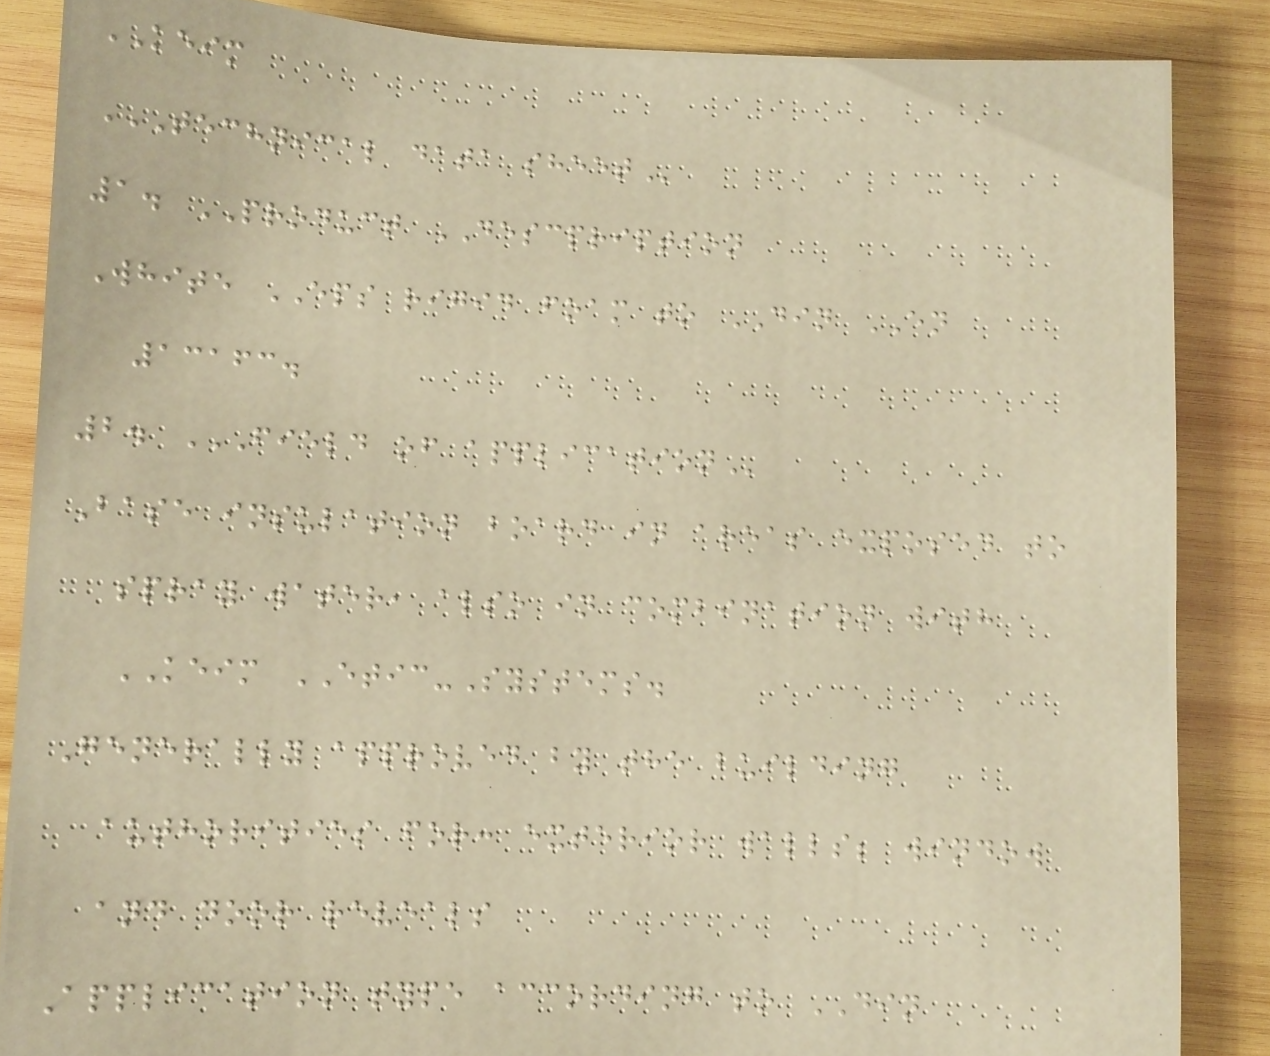KEIM
TECHNICAL DATA SHEET
1. PRODUCT DESCPRIPTION
White EPS rigid foam to DIN EN
13163.
2. FIELD OF APPLICATION
Base insulation board in areas exposed to
spray water, also in combination with
KEIM ETIC-Systems.
Generally approved by the building
authorities for: exterior walls; window
and door reveals
Application type according to DIN
